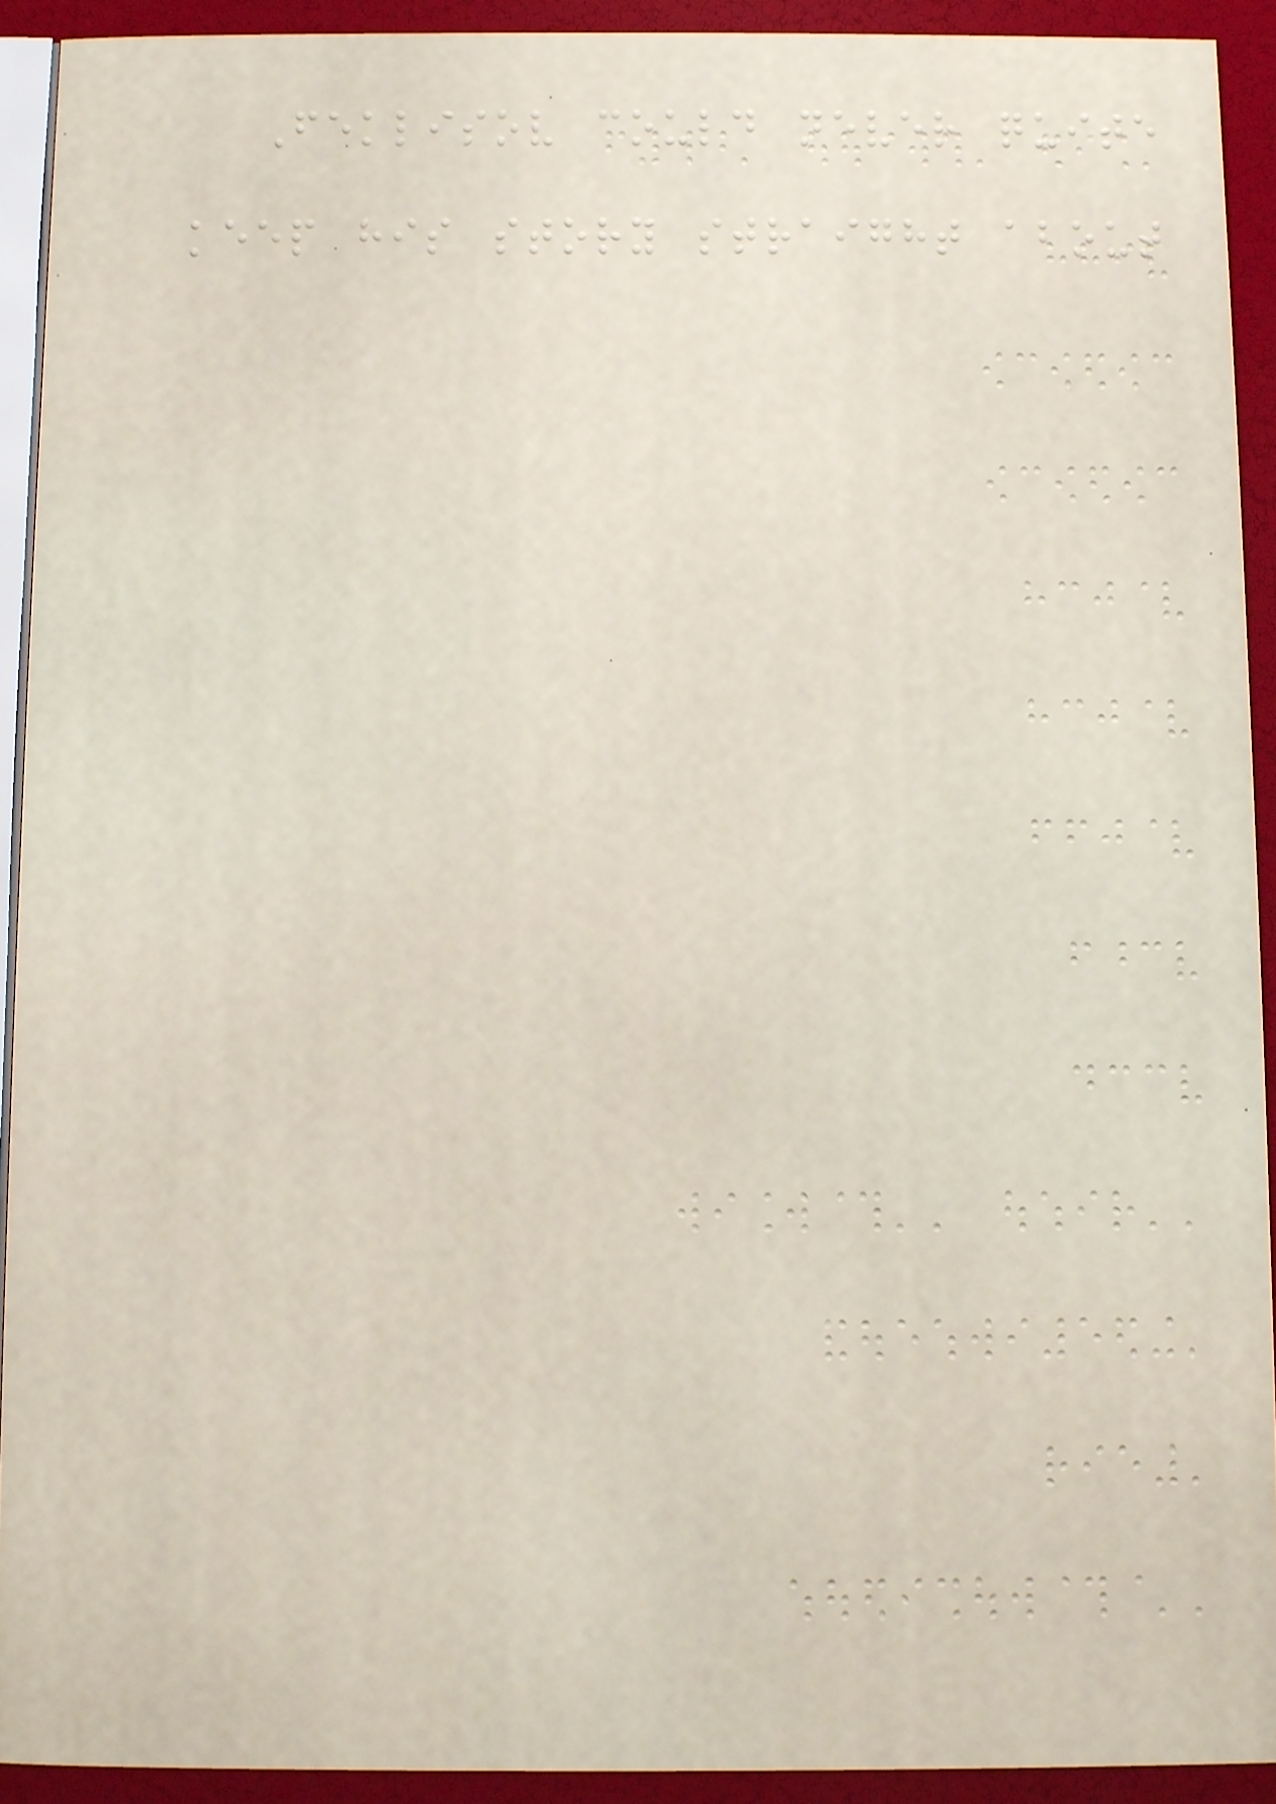Feklisov could never quite
keep his story straight about
